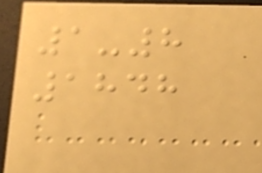1-8
1848
